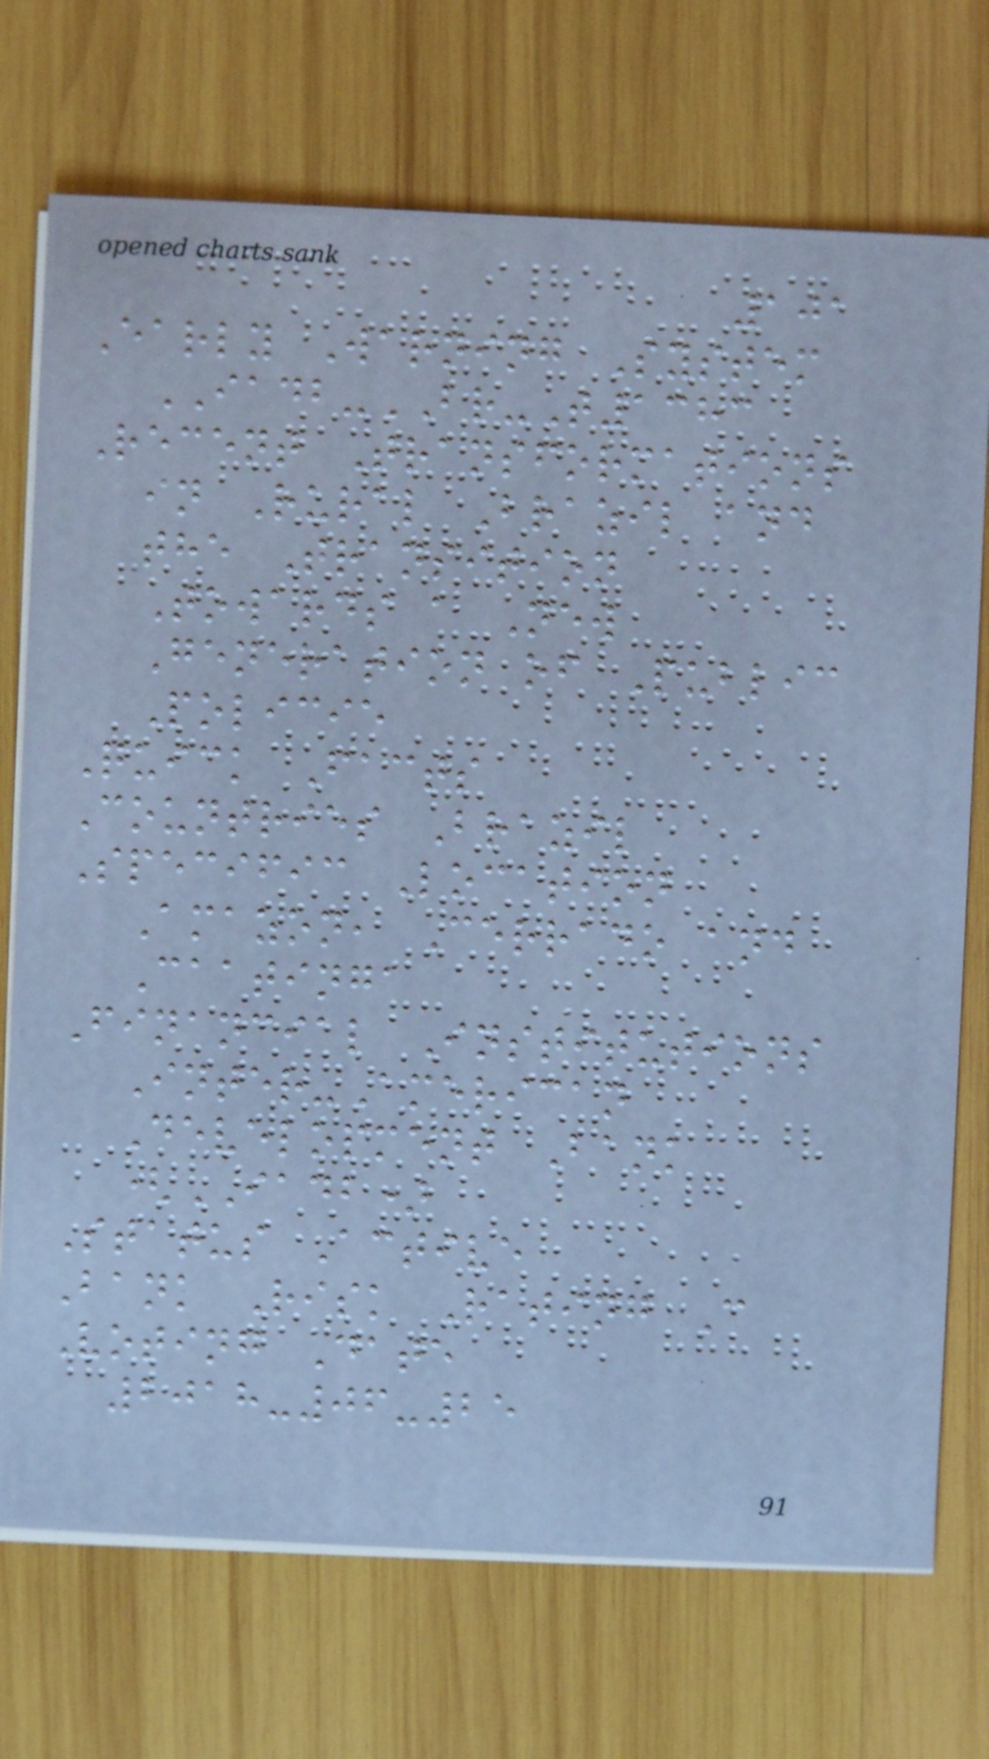101
Early Warning System
IADB-BR-T1383
Recent Transformations
in Rural Brazil and
the Transition
Towards a New
Generation of Public
Policie
Quick Facts
Countries Brazil
Specific Location
Amazon, Cerrado and
Caatinga
Financial Institutions
Inter-American
Development Bank
(IADB)
Status Active
Bank Risk Rating C
Voting Date
2018-06-25
